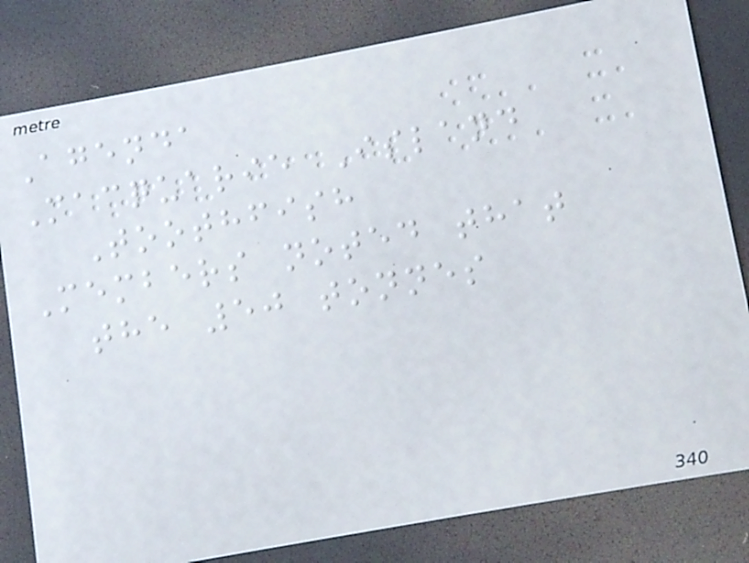Agenda
Macquarie Island
Toothfish
Members noted that
the 50 tonnes
